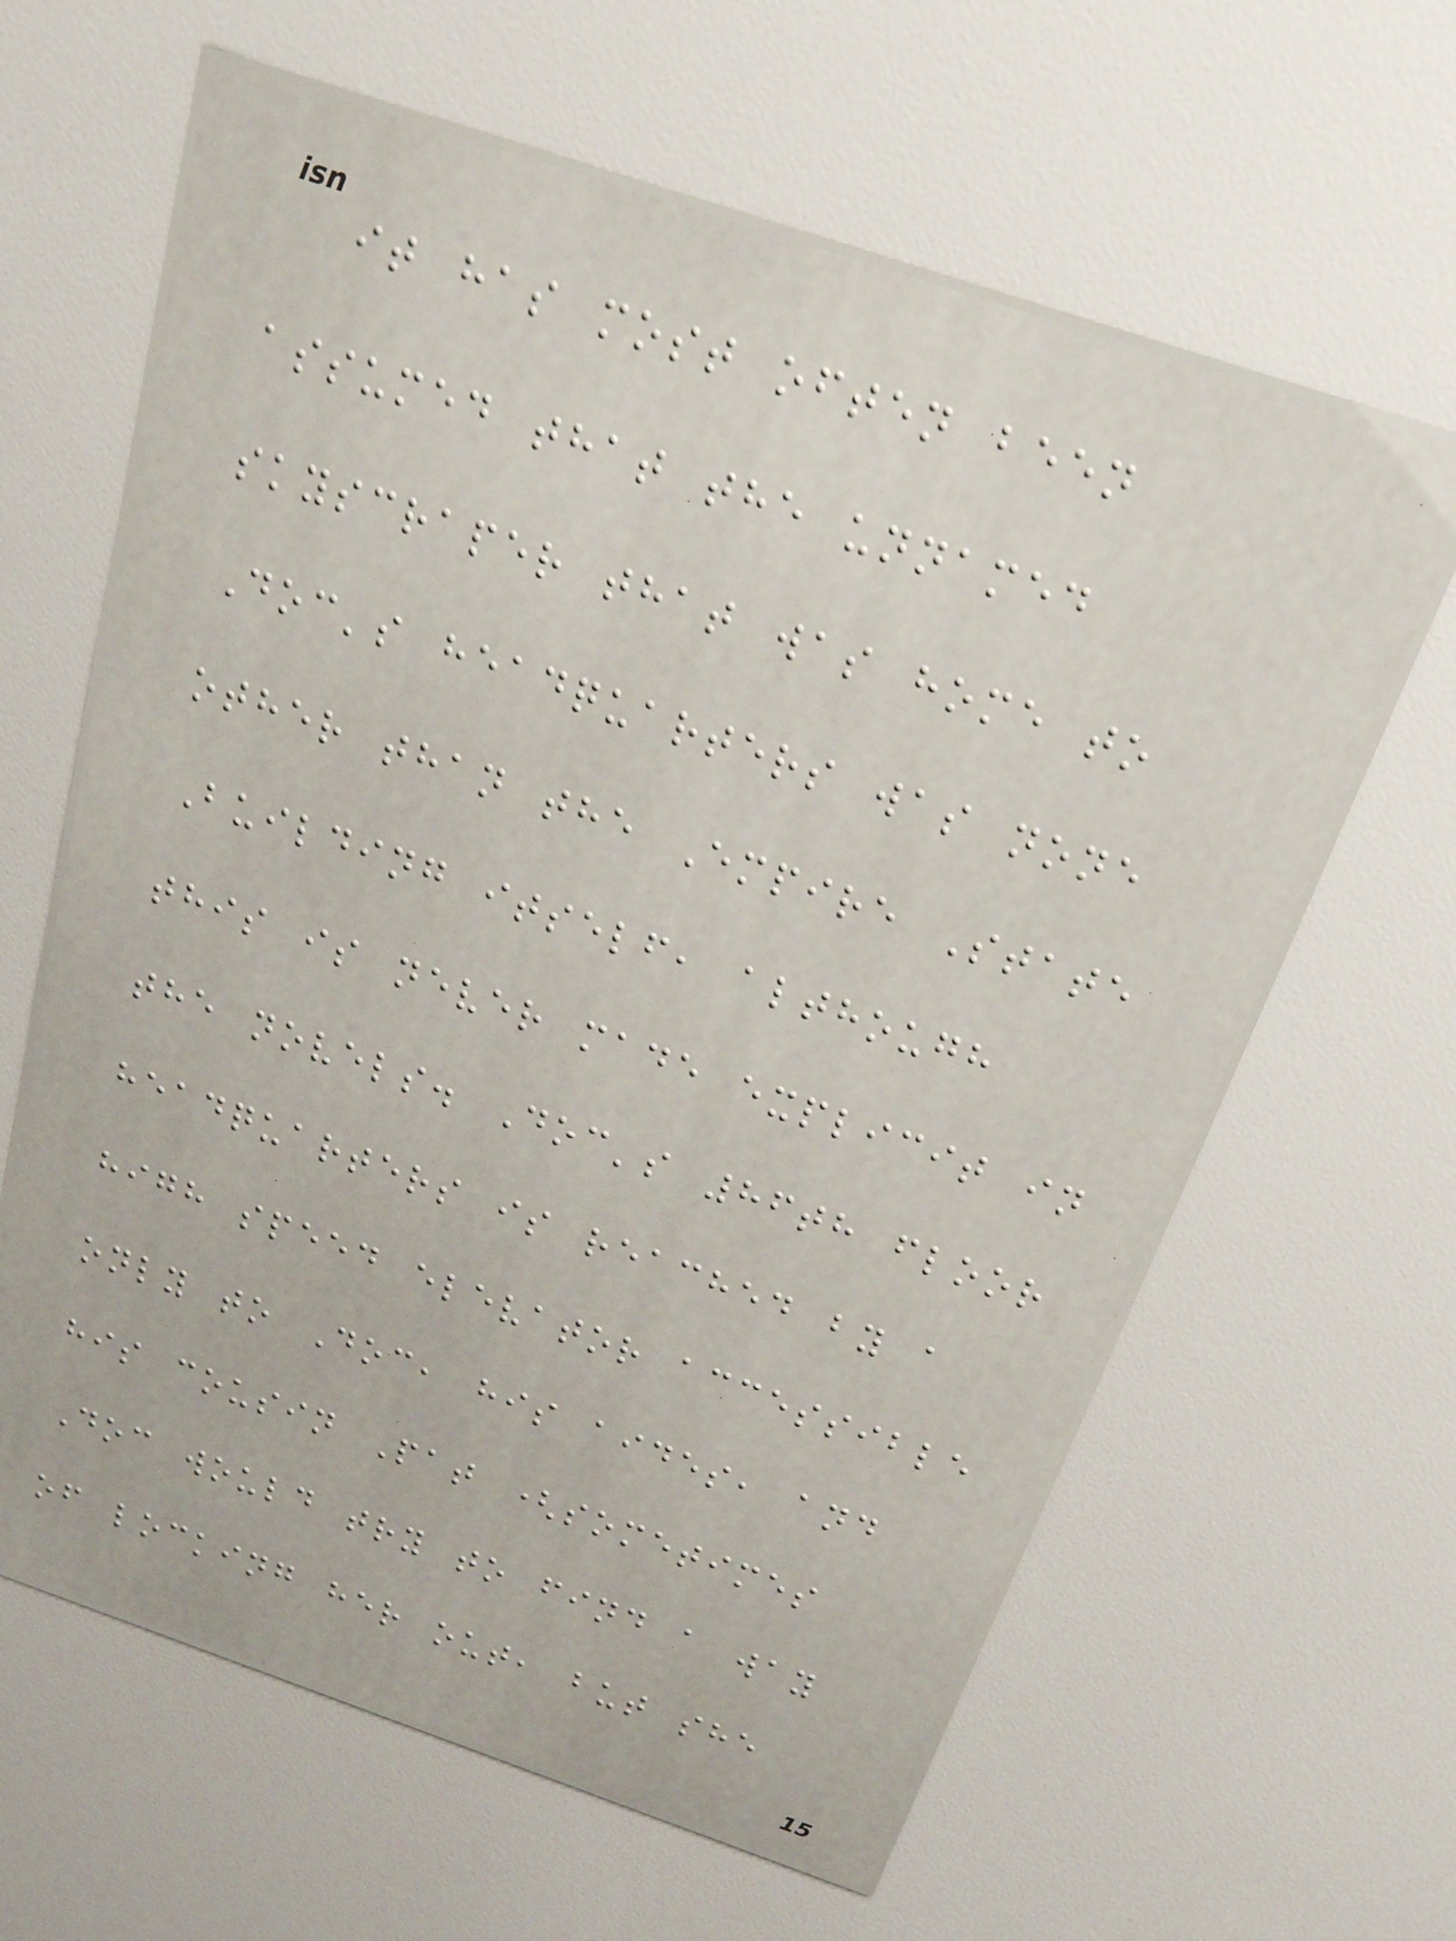it has most often been
assumed that the unnamed
skyscraper that was home to
Doc's headquarters was none
other than the Empire State
Building itself, although
this is never made explicit in
the novels. Doc's 86th floor
headquarters is reached by a
high speed elevator accessible
only to Doc, his aides, and
his cousin Pat (sometimes
Doc would try to find a way
of locking her out, but she
